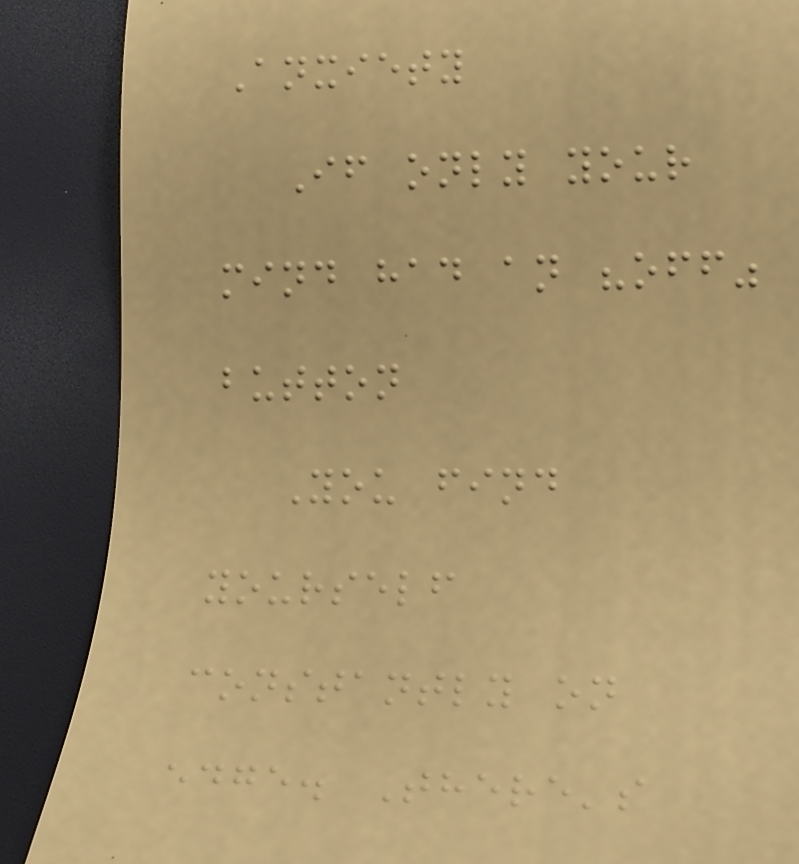Anxiety
If only your
mind had an "off"
button
You find
yourself
constantly on
edge. There's
